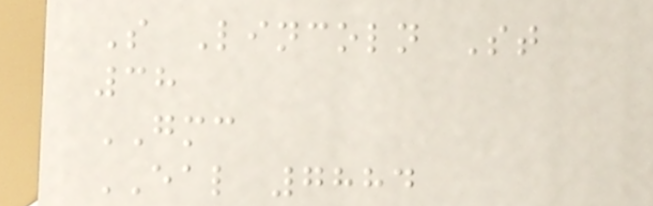S Lincoln St
38
GMC
EAL 7884
